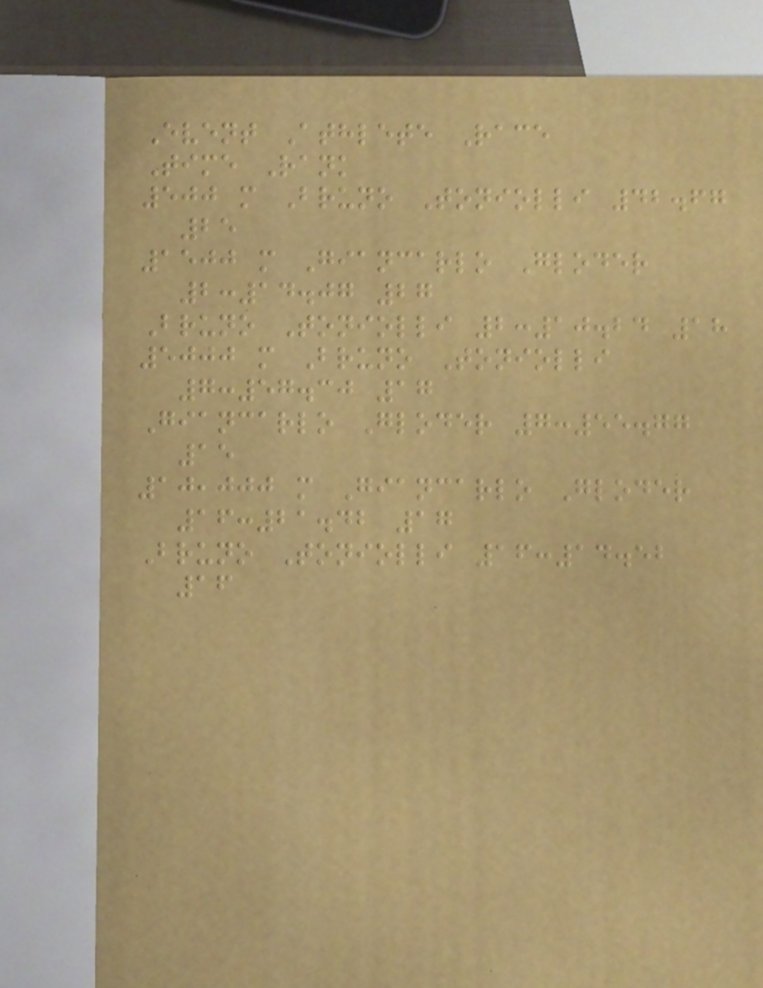Event Athlete Race
Time Rank
500 m Bruno Toniolli 42.67
25
1500 m Giancarlo Gloder
2:14.07 27
Bruno Toniolli 2:10.24 18
5000 m Bruno Toniolli
7:57.30 17
Giancarlo Gloder 7:55.77
15
10,000 m Giancarlo Gloder
16:21.42 17
Bruno Toniolli 16:14.52
16
